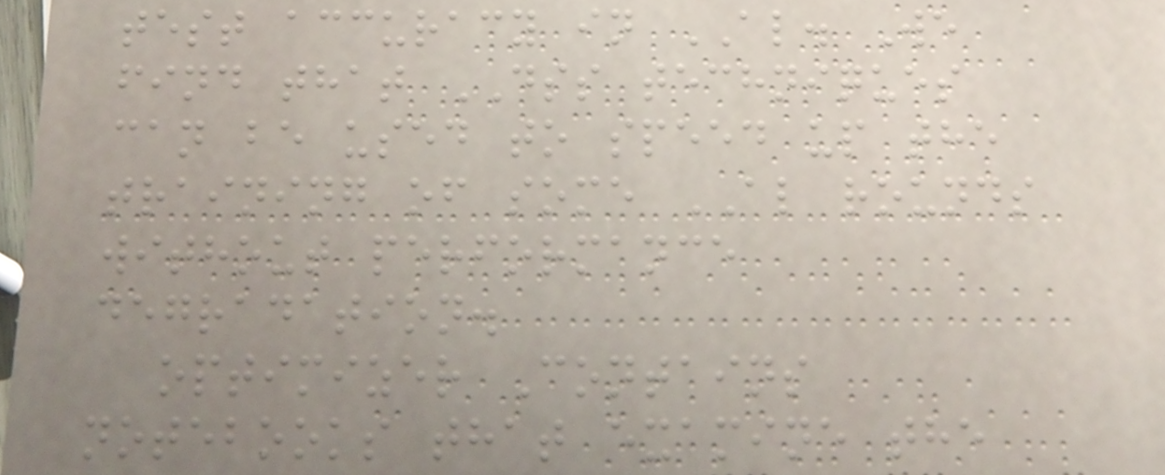test accuracy in AL. We
find that DSS techniques
can be used to speed up the
training of some AL rounds
without performance
degradation.
optimizer Contains
notebooks that examine the
